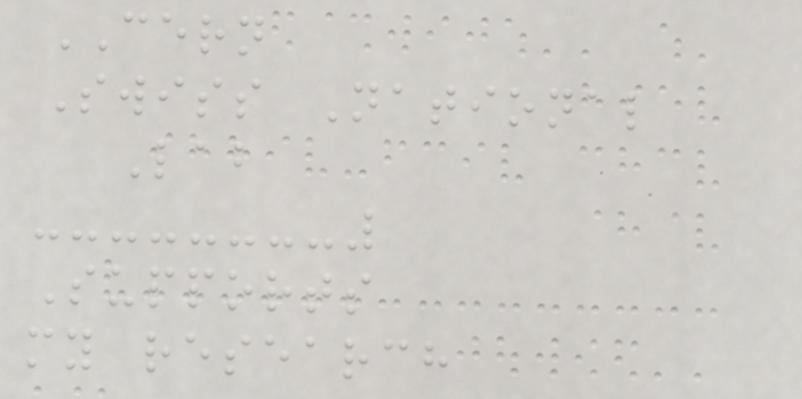CERN
Swiss National
Lab
Supports
my research
